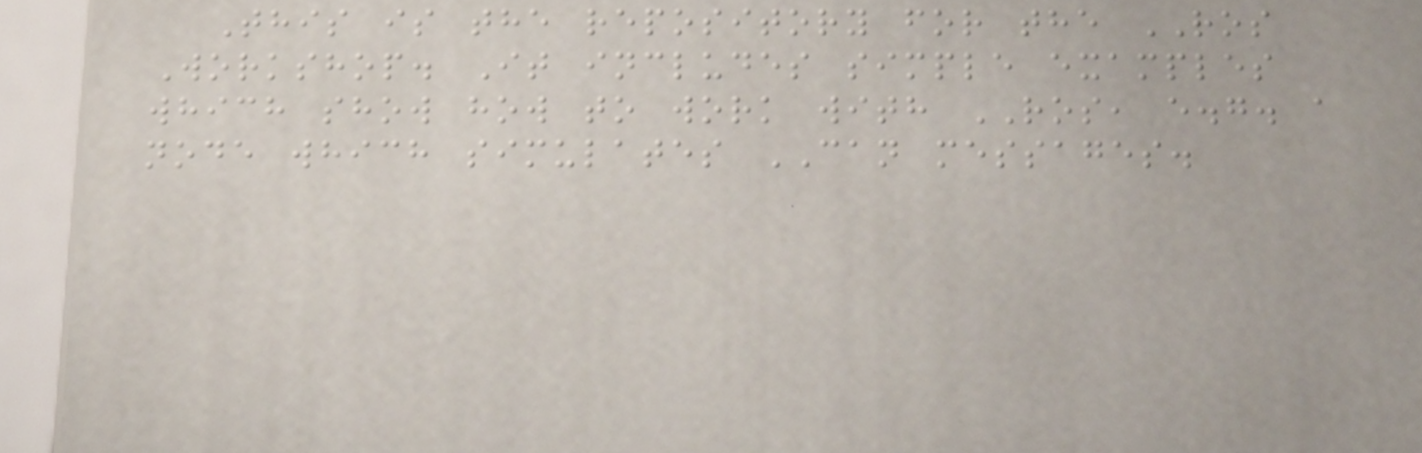This is the repository for the ROS
Workshop. It includes simple examples
which show how to work with ROS, e.g. a
node which simulates CAN messages.
